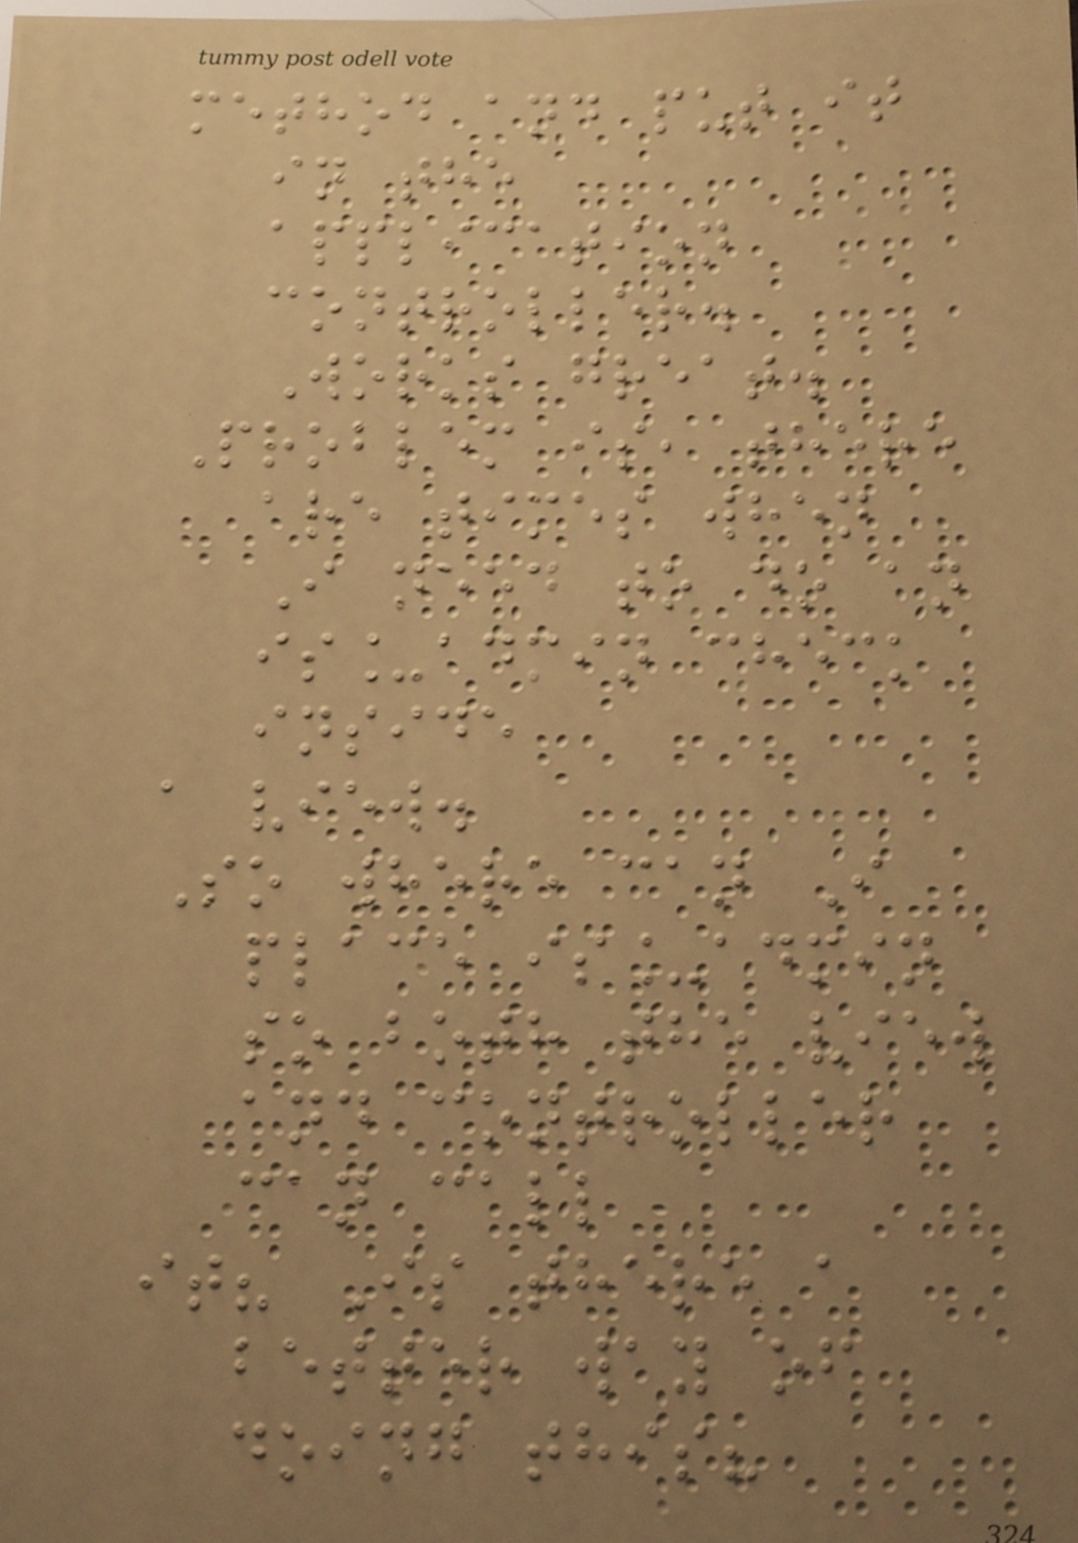method and put it
in the
application
controller.
Works great.
Problem is, there
are times when
I need to do an
is_admin check
inside
a view.
So where can I
place is_admin
so both the view
and controller
can call
it? Is there a
better way of
doing this?
